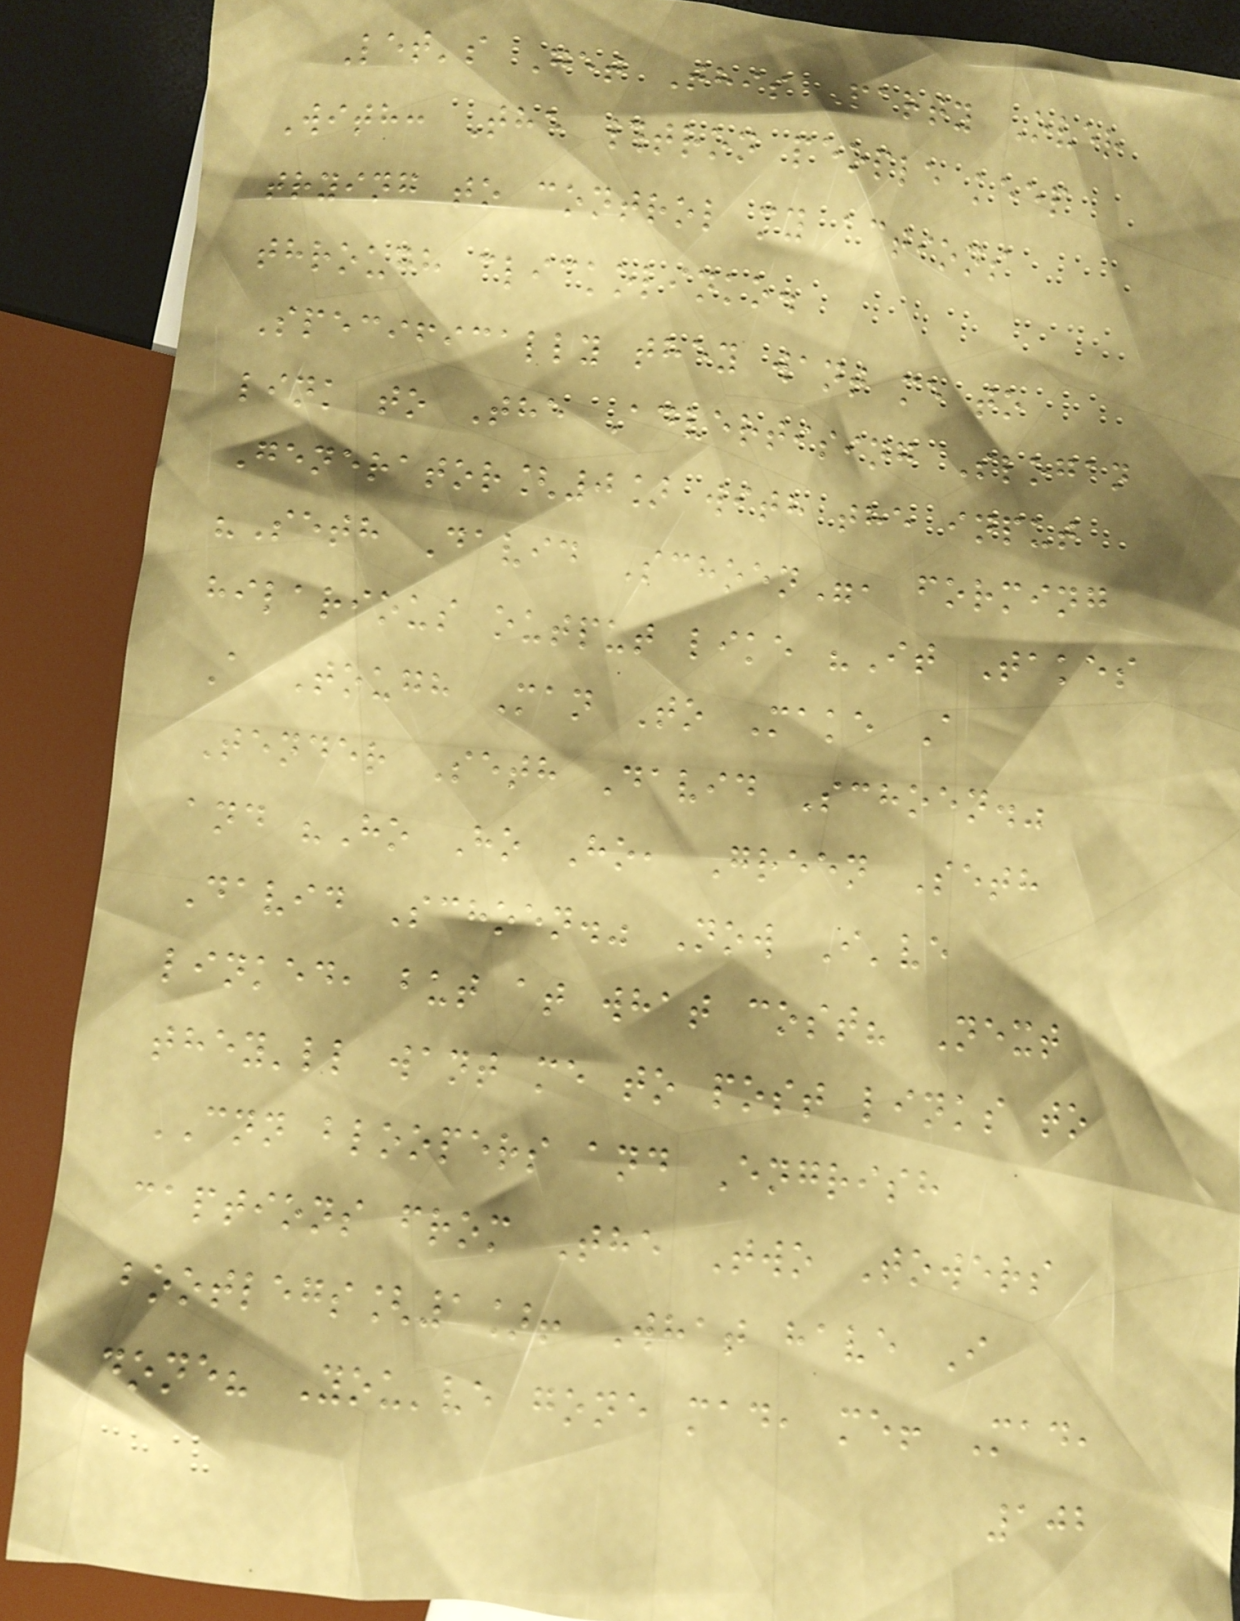Let's Get This Party Over
With: The #tron people keep
trying to control my actions
through clickolinko.
Specifically they want me to
link to The Advertising Slogan
Generator[0] with the input
"Seth David Schoen", forming
hilarious output like "It Takes
A Tough Man To Make A
Tender Seth David Schoen."
and "Ho Ho Ho, Green Seth
David Schoen." Now I've
linked, but at what cost? Next
they'll want me to post links to
CNN bloopers and Engrish
captions from The Two Towers
bootlegs[1]! What have I
done? You've gone mad, me! Mad,
102
